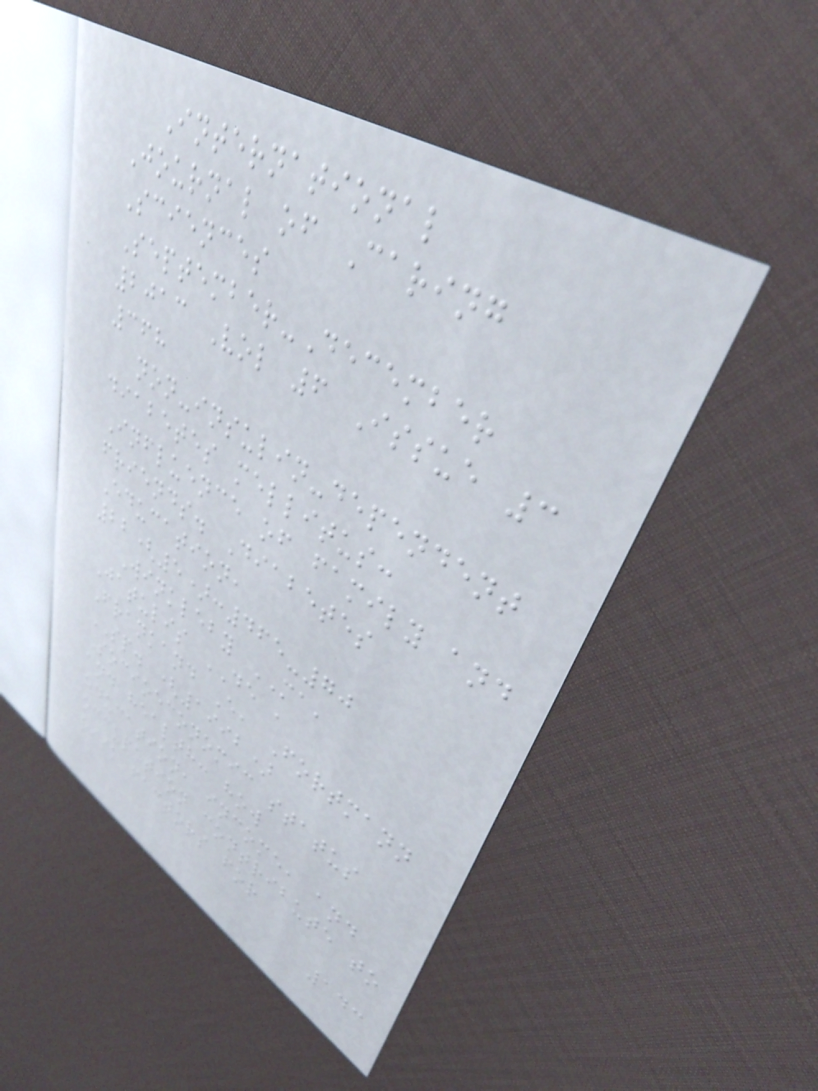International
Journal of Caring
Sciences
September-December
2013 Vol 6 Issue 3
368
non-insulin-dependent
diabetes mellitus:
Influence of family and
friends. Diabetes
Education,
22(5):465-70
Winkleby MA,
Jatulis DE ,
Frankand E, Fortmann
SP. (1992)
Socioeconomic status
and health: how
education, income, and
occupation contribute to
risk factors for
143
